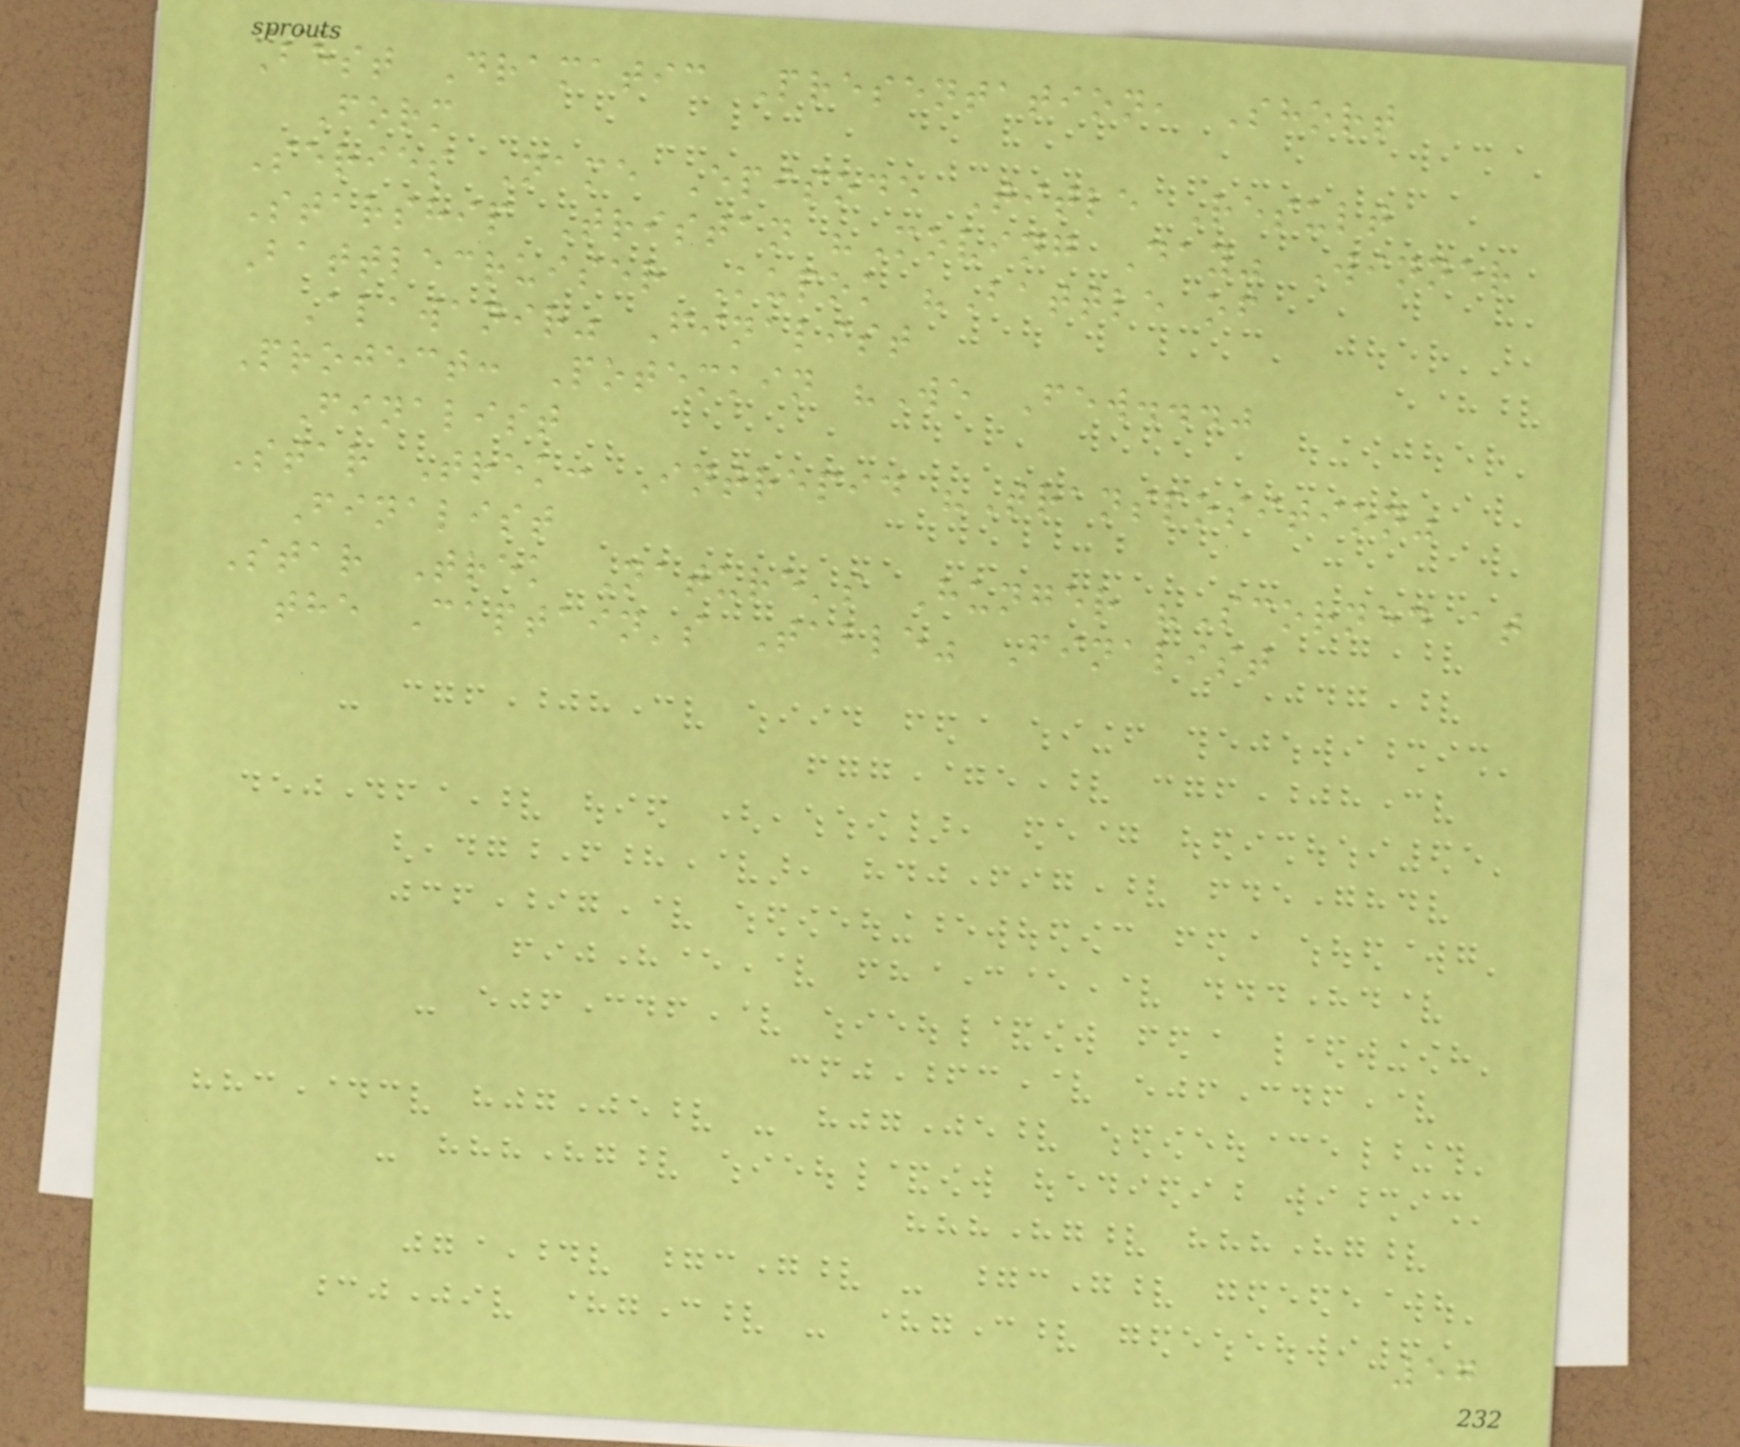Best Dramatic Presentation, Short
Form
Series Name Episode Title Result
Starship Tristan "Moving Day" Winner
Battlecruiser Kupok "Battle of
Alawanir" Finalist
Project: Potemkin "We Few..."
Finalist
Star Trek: Intrepid "Transposition"
Finalist
Star Trek Nature's Hunger "Scorned at
the Captain's Table" Finalist
57
